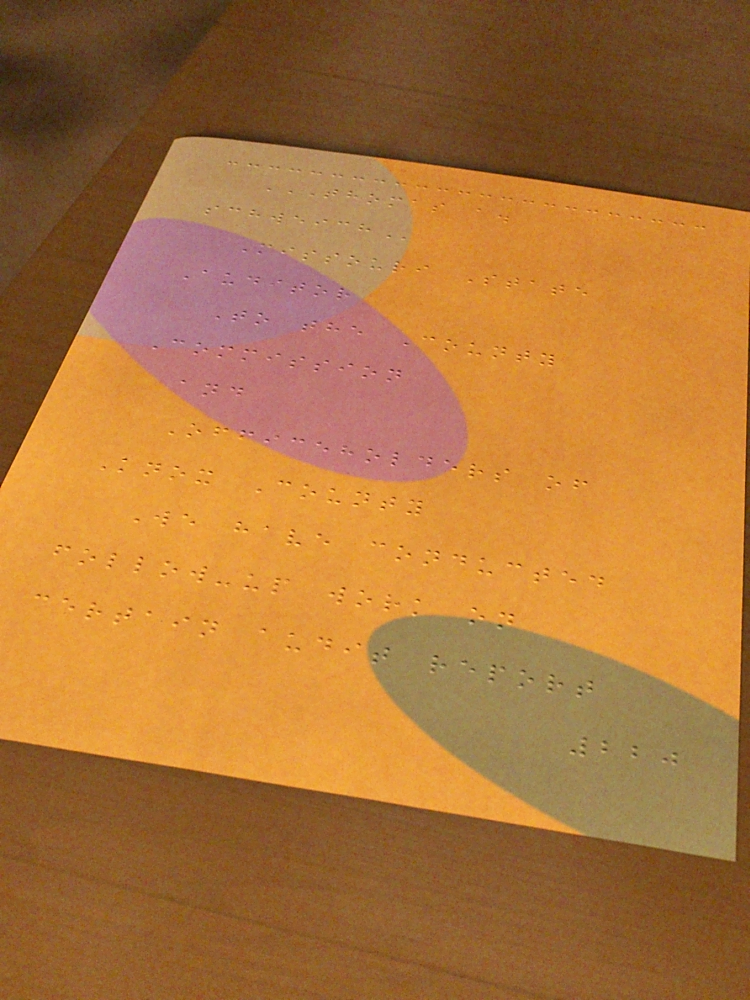THOMAS A.
SCHWEICH
Missouri State
Auditor
To the County
Commission
and
Officeholders of
Knox County
We have conducted
follow-up work on
certain audit report
220
